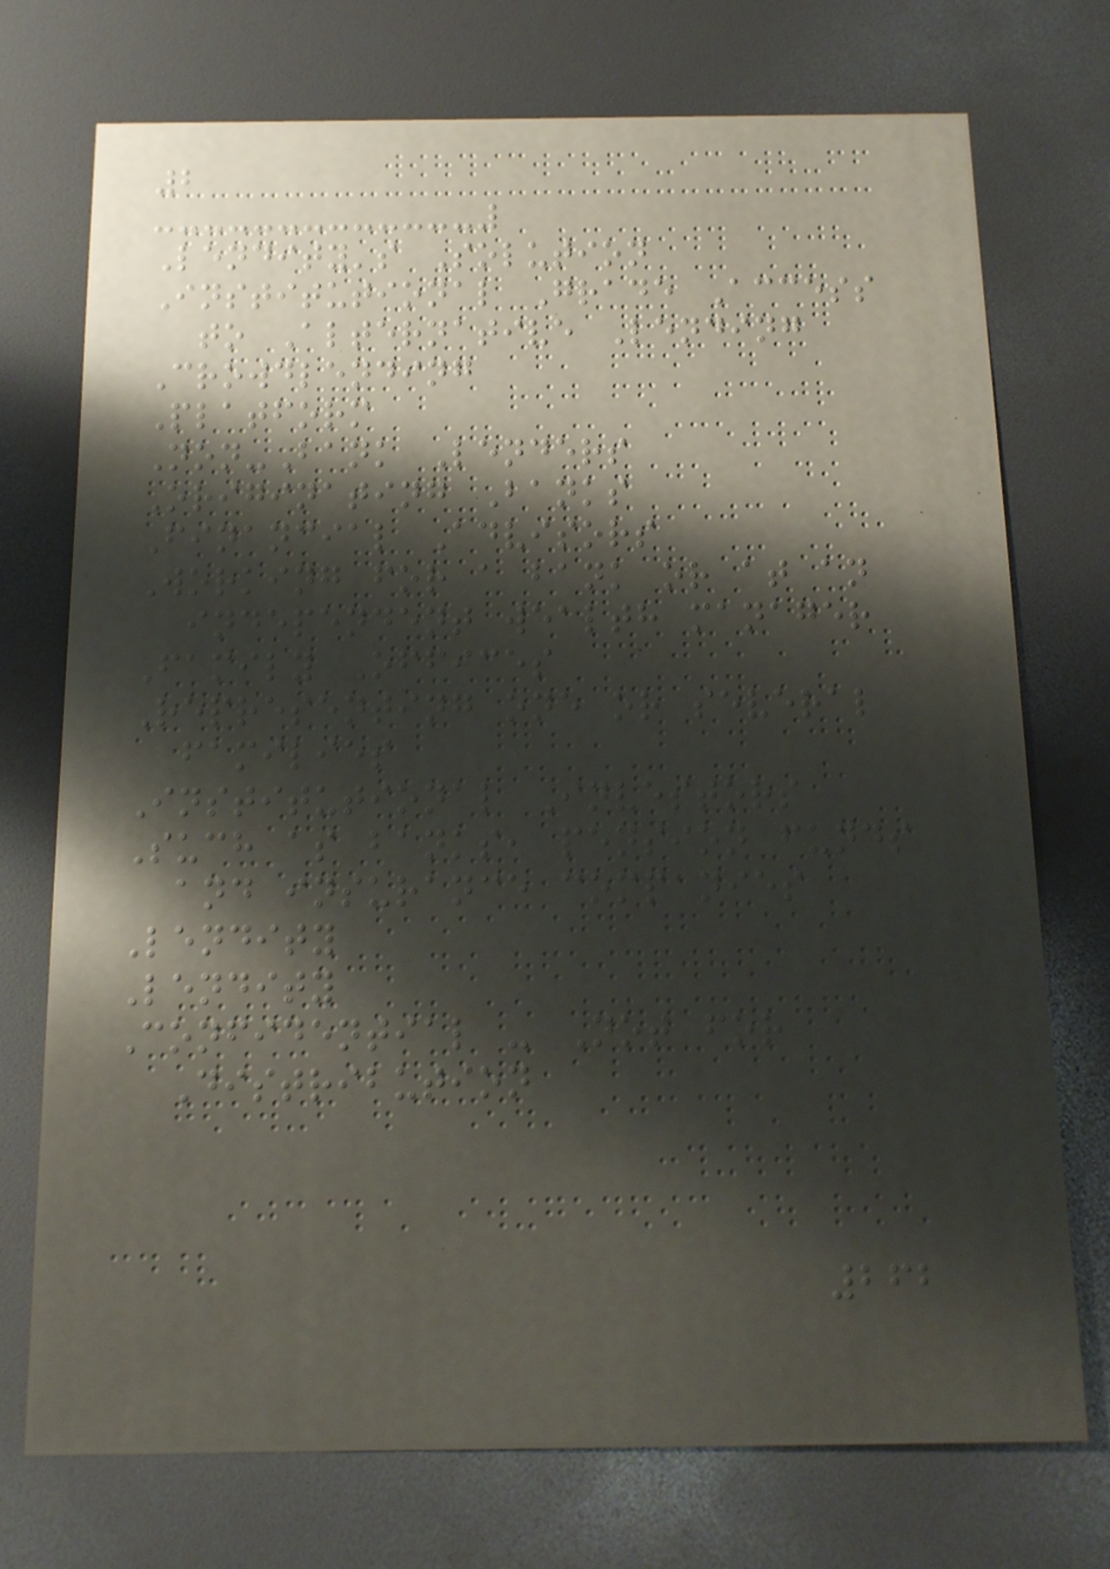2
Lendity's Solution
Institutional Grade Access
to Alternative Lending
Crowdlending
Platform
Non-Bank Lenders
Originating Banks
Financial Advisors
Working for a bank or at an
independent wealth manager
Family Offices
Representing one or several
families
Institutional Investors
Such as banks, pension funds
and insurance companies
Lendity
Lendity
Confidential - Not for
Distribution
262
